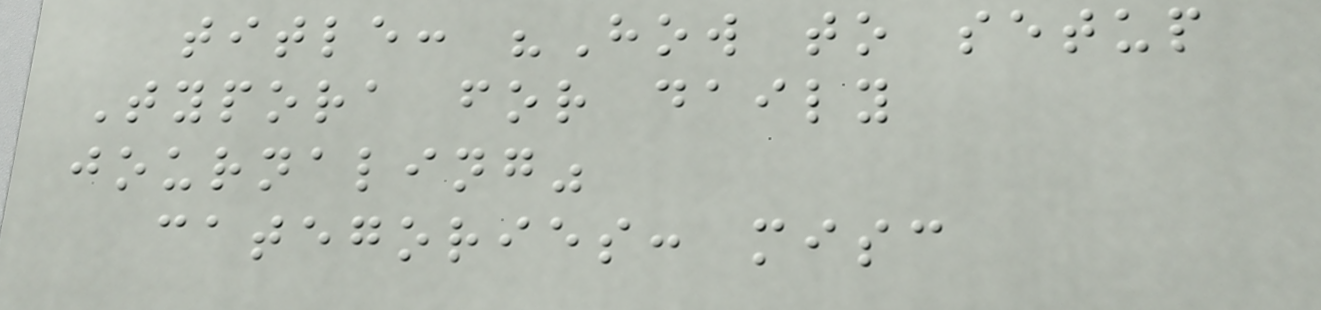title: "How to setup
Typora for daily
journaling"
categories: misc
